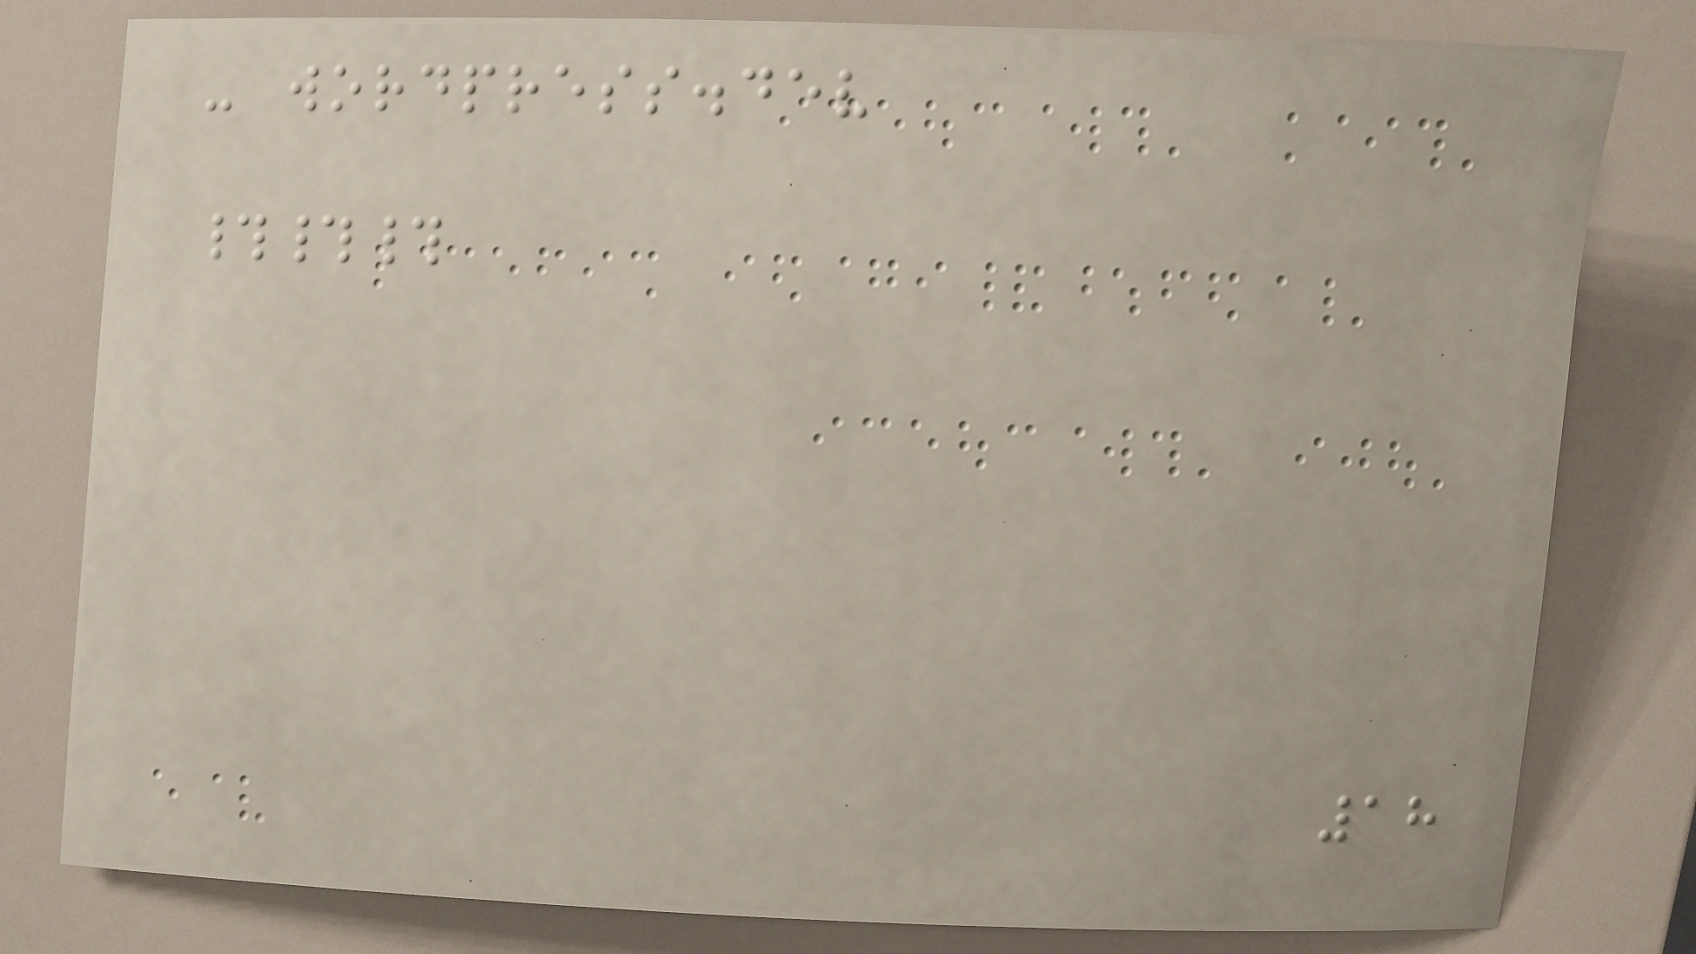- wordpress.dev
###
18
